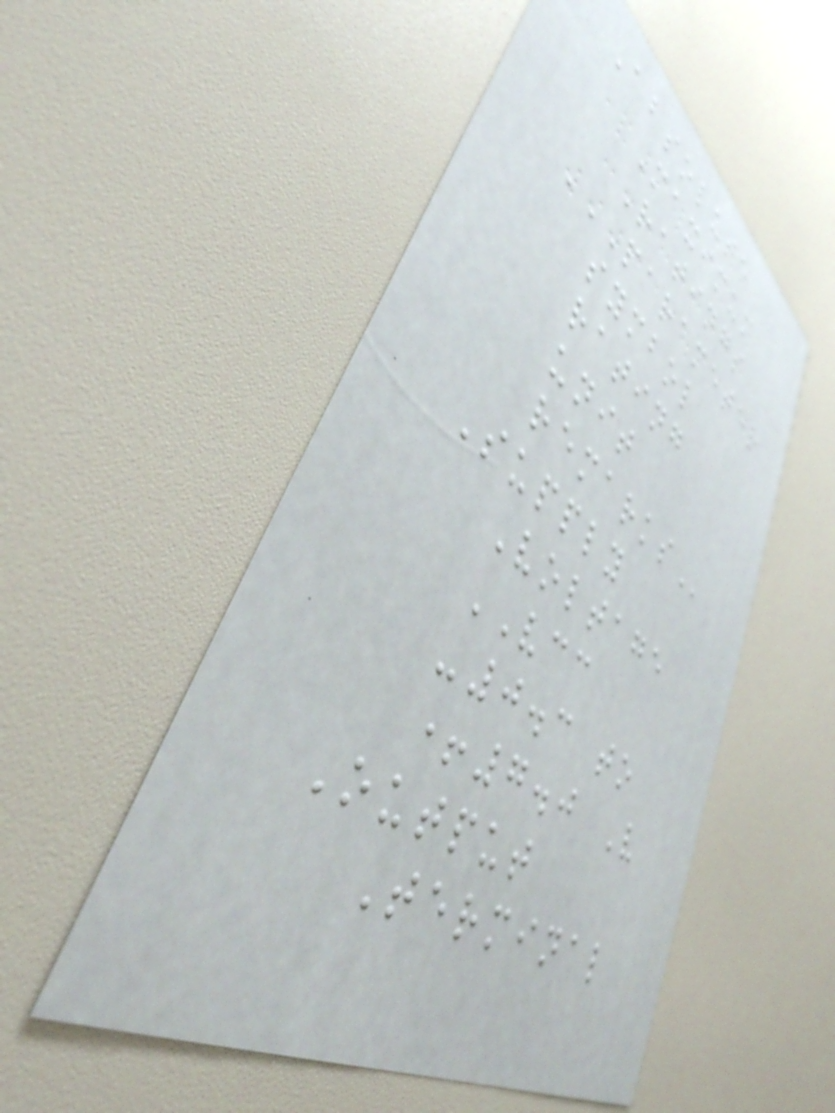Absolute
Maximum
Ratings
PARAMETER
SYMBOL
RATING
UNIT
REMARKS
Supply
Voltage
VCC
-0.3 to
+7.0 V
Output
Terminal
